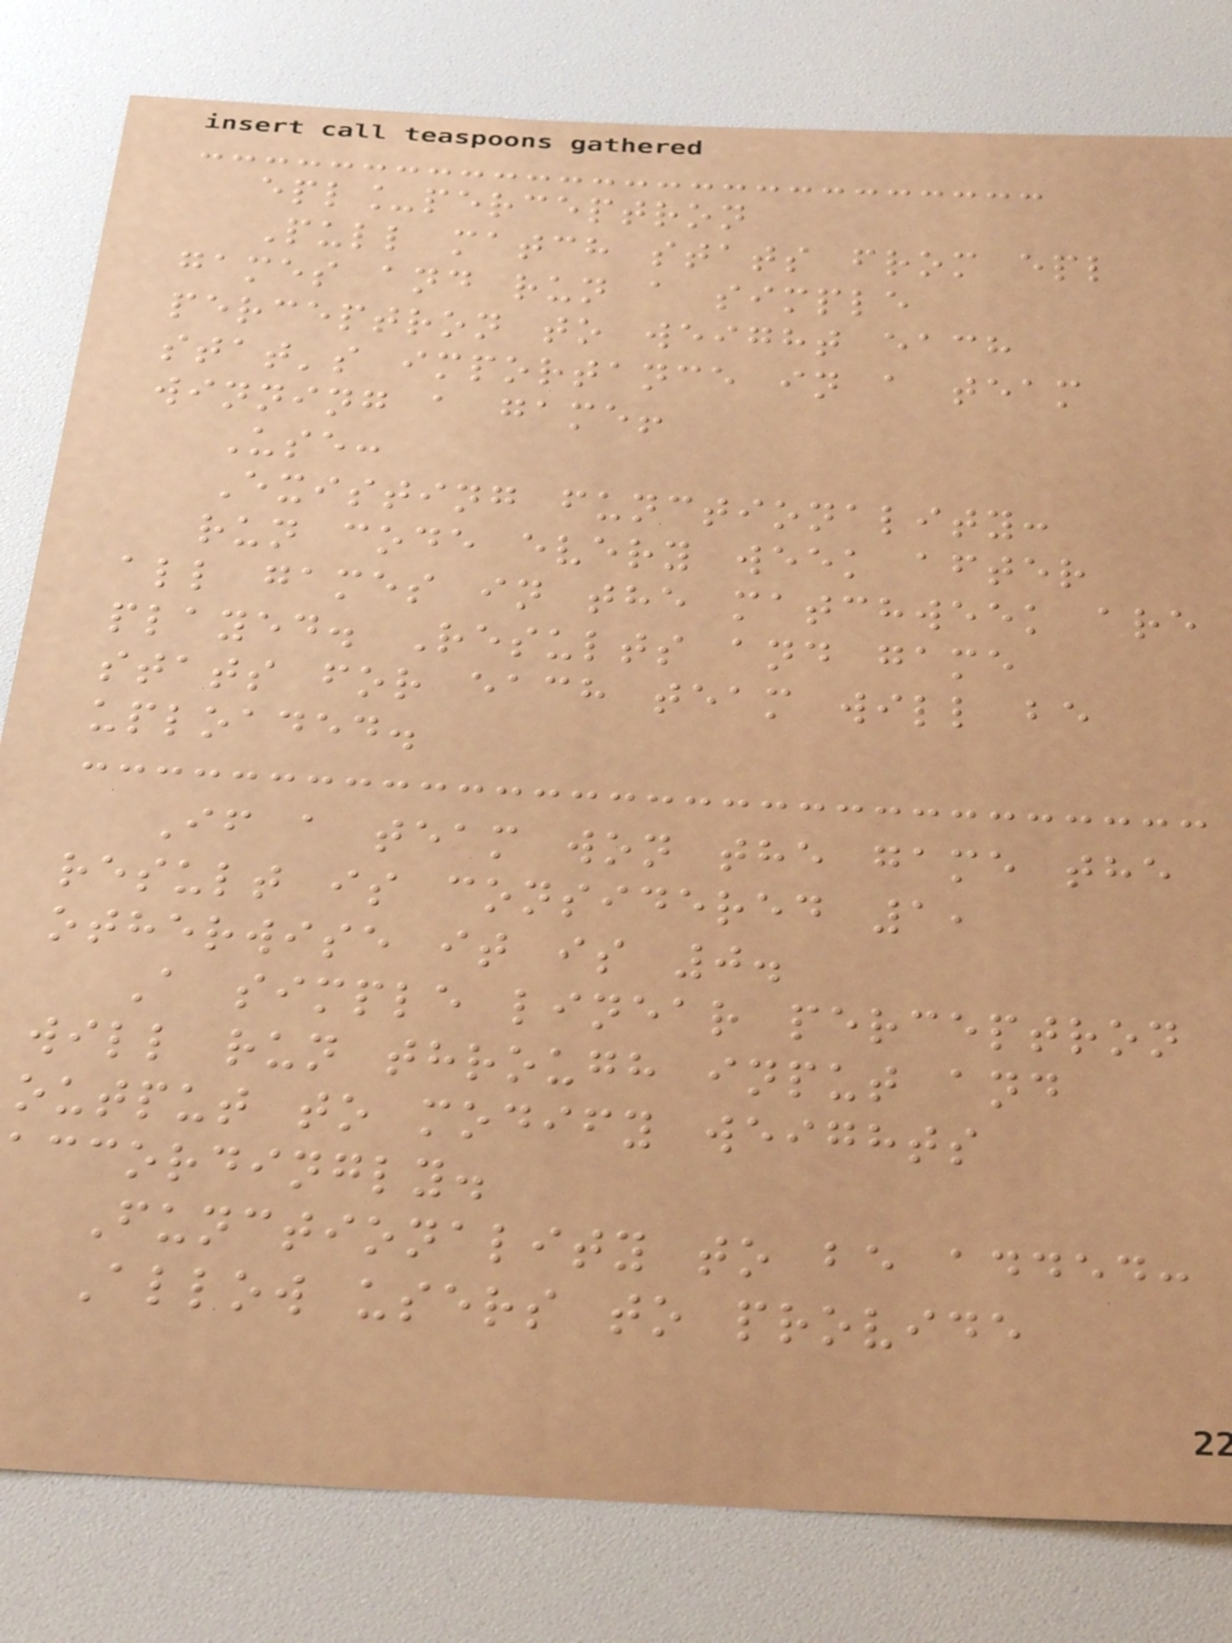epl_perceptron
Pull match stats from epl
games and run a simple
perceptron to weight each
stat's importance in a team
winning a game!
Use:
Existing functionality:
run code every week after
all games in the matchweek are
played. Results and game
stats for each team will be
uploaded.
If a team won the game the
result is considered 1,
otherwise it is 0.
A simple linear perceptron
will run through input and
output to modify weights
accordingly.
Functionality to be added:
Allow users to provide
